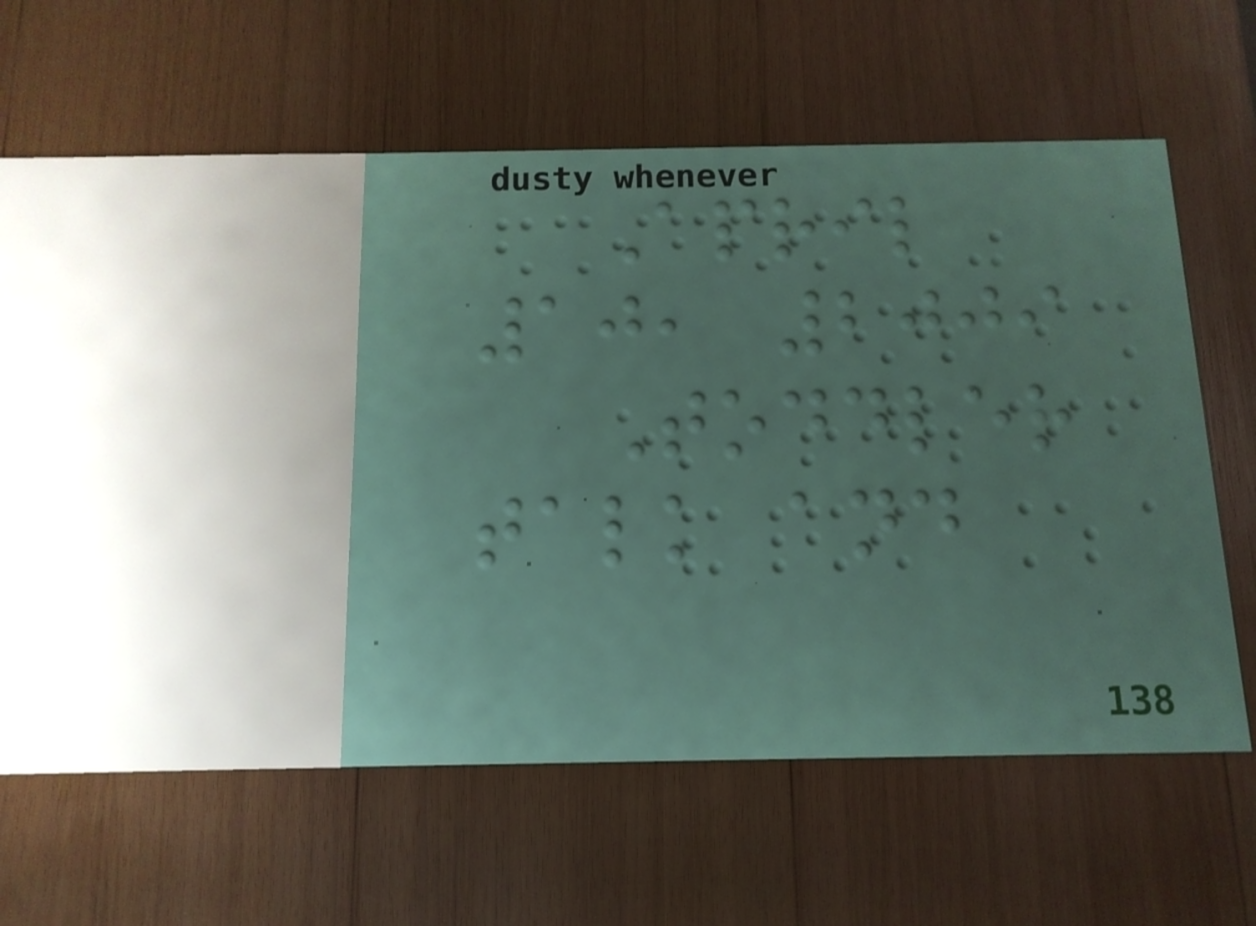April
10, 2009
Toddler
talk and
